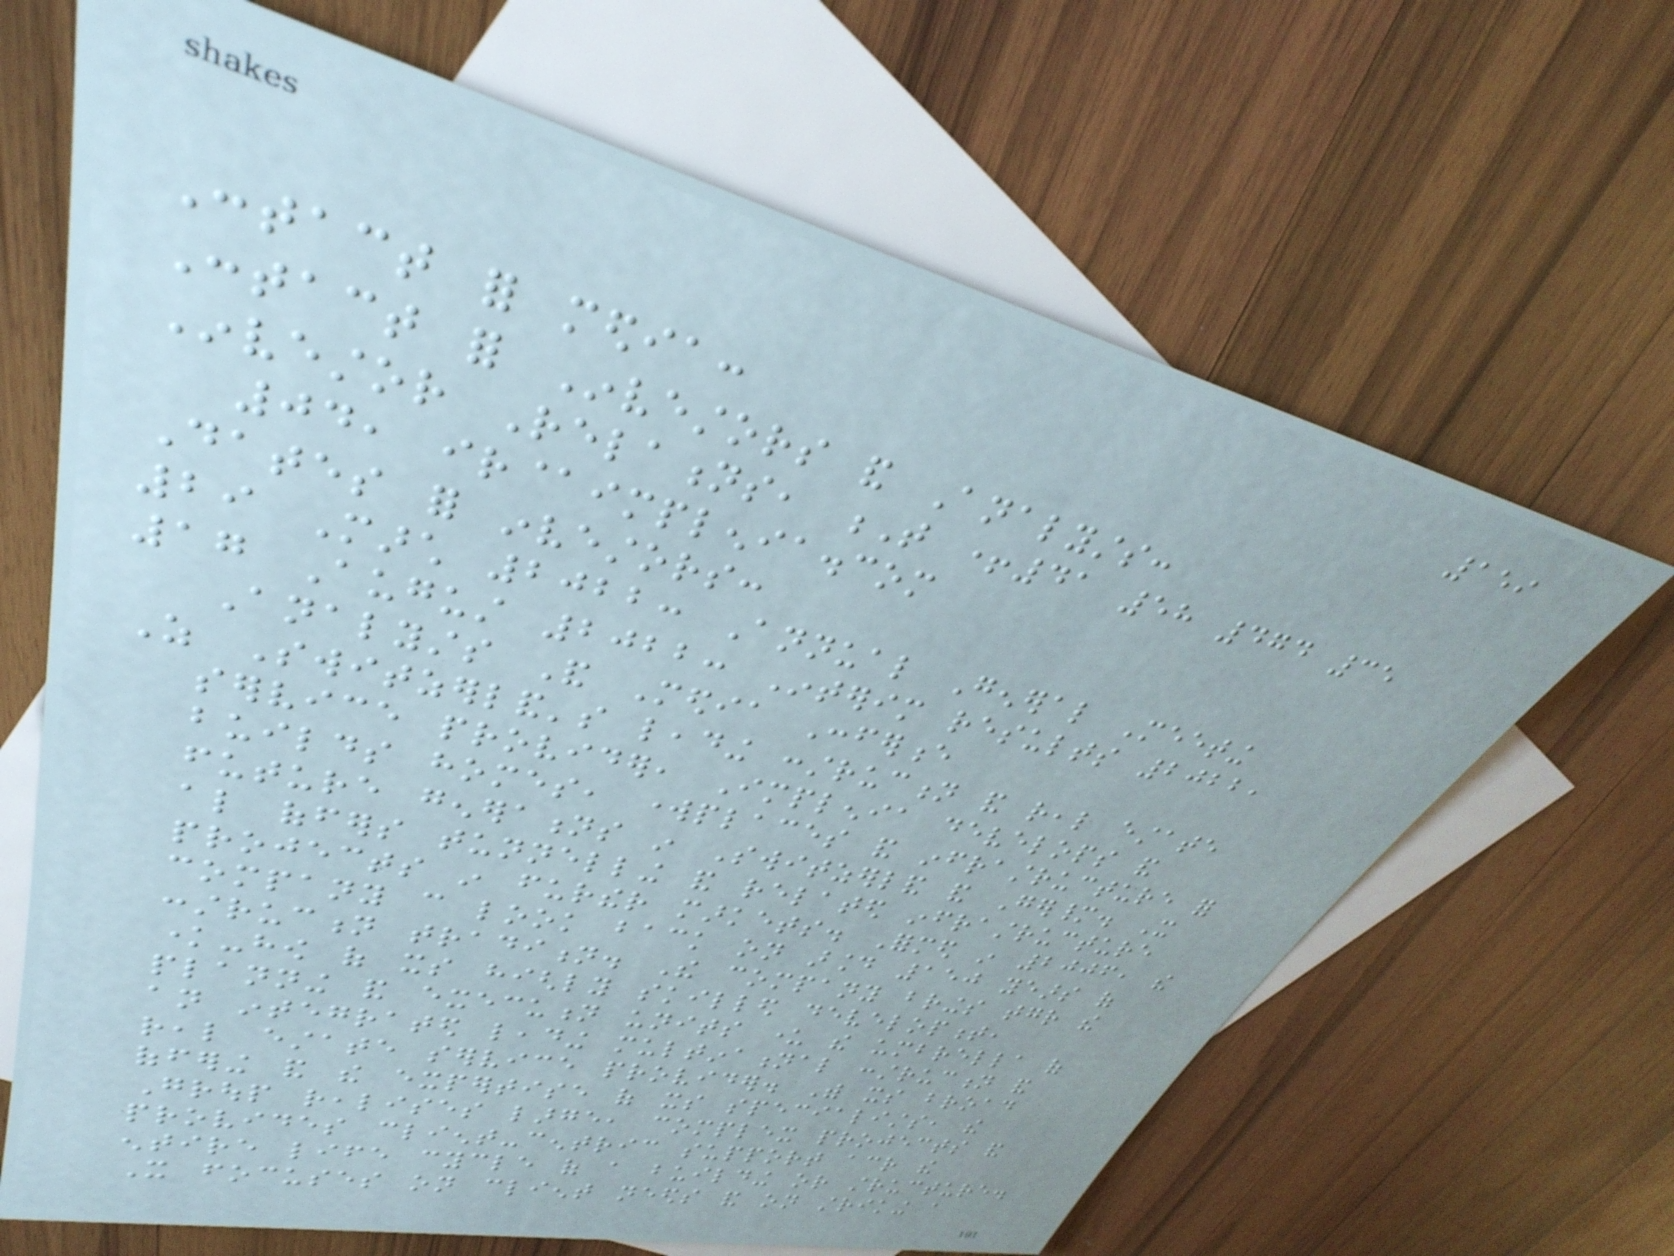159
Contact for media:
Contact for Investors and Analysts:
Investor Relations, T +41 58 474 35
04, ir@implenia.com
Dates for investors:
29 March 2022: Annual General Meeting
17 August 2022: Interim results 2022,
Analysts And Media Conference
As Switzerland's leading construction and real estate
service provider, Implenia develops and
builds homes, workplaces and infrastructure for
future generations in Switzerland and Germany. It
also offers tunnelling and related infrastructure
projects in further markets. Formed in 2006, the
company can look back on around 150 years of
construction tradition. The company brings together the
know-how of its highly skilled development,
planning and execution units under the umbrella of
an integrated leading multinational construction and
real estate service provider. With its broad
offering and the expertise of its specialists, the
Group realises large, complex projects and
provides client-centric support across the
entire life cycle of a building or structure.
It focuses on client needs and on striking a
